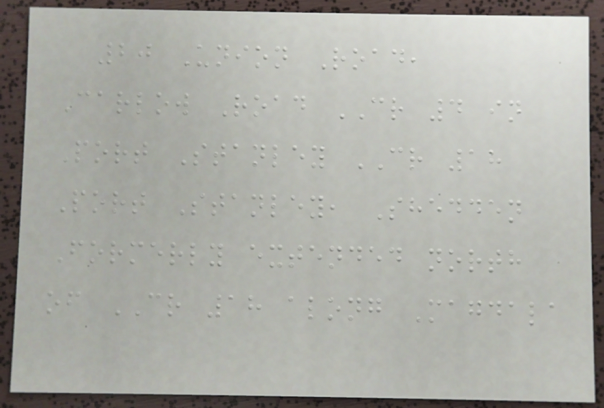20 Union Road,
Carlow Road CR 4 in
Port Stanley CR 18
Port Stanley, Shedden
Formerly extended north
of CR 18 along Magdala
